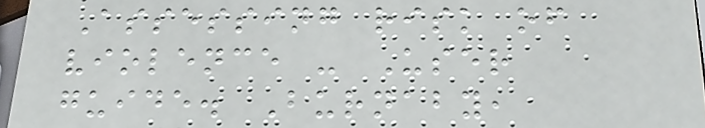Assessing risk of
violence - User
guide. Burnaby,
